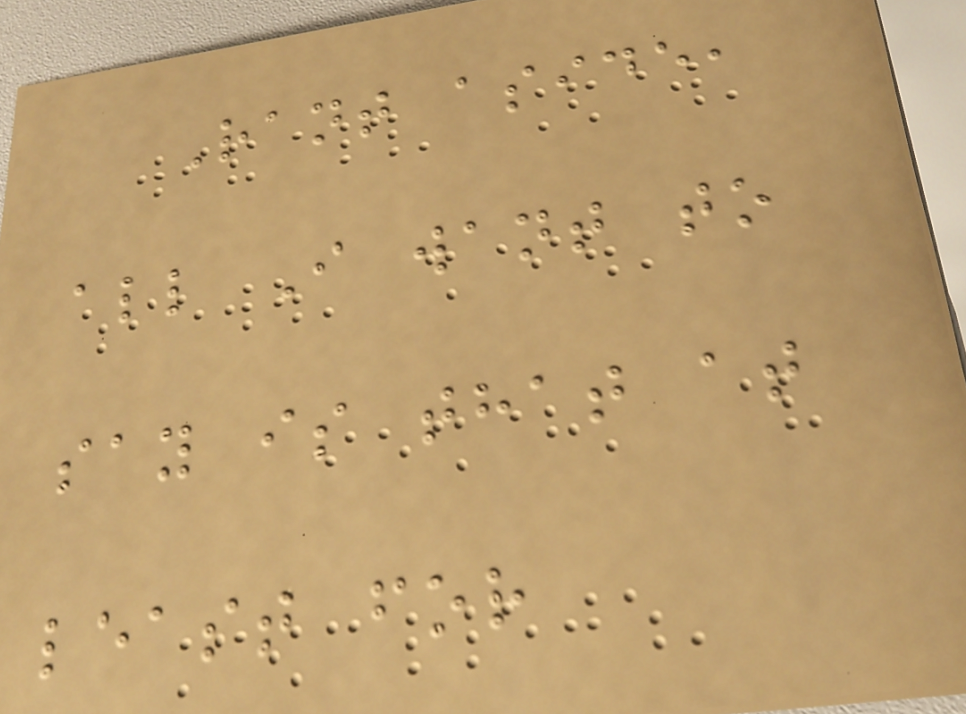Rant aside,
all I want to
say is that at
least for
